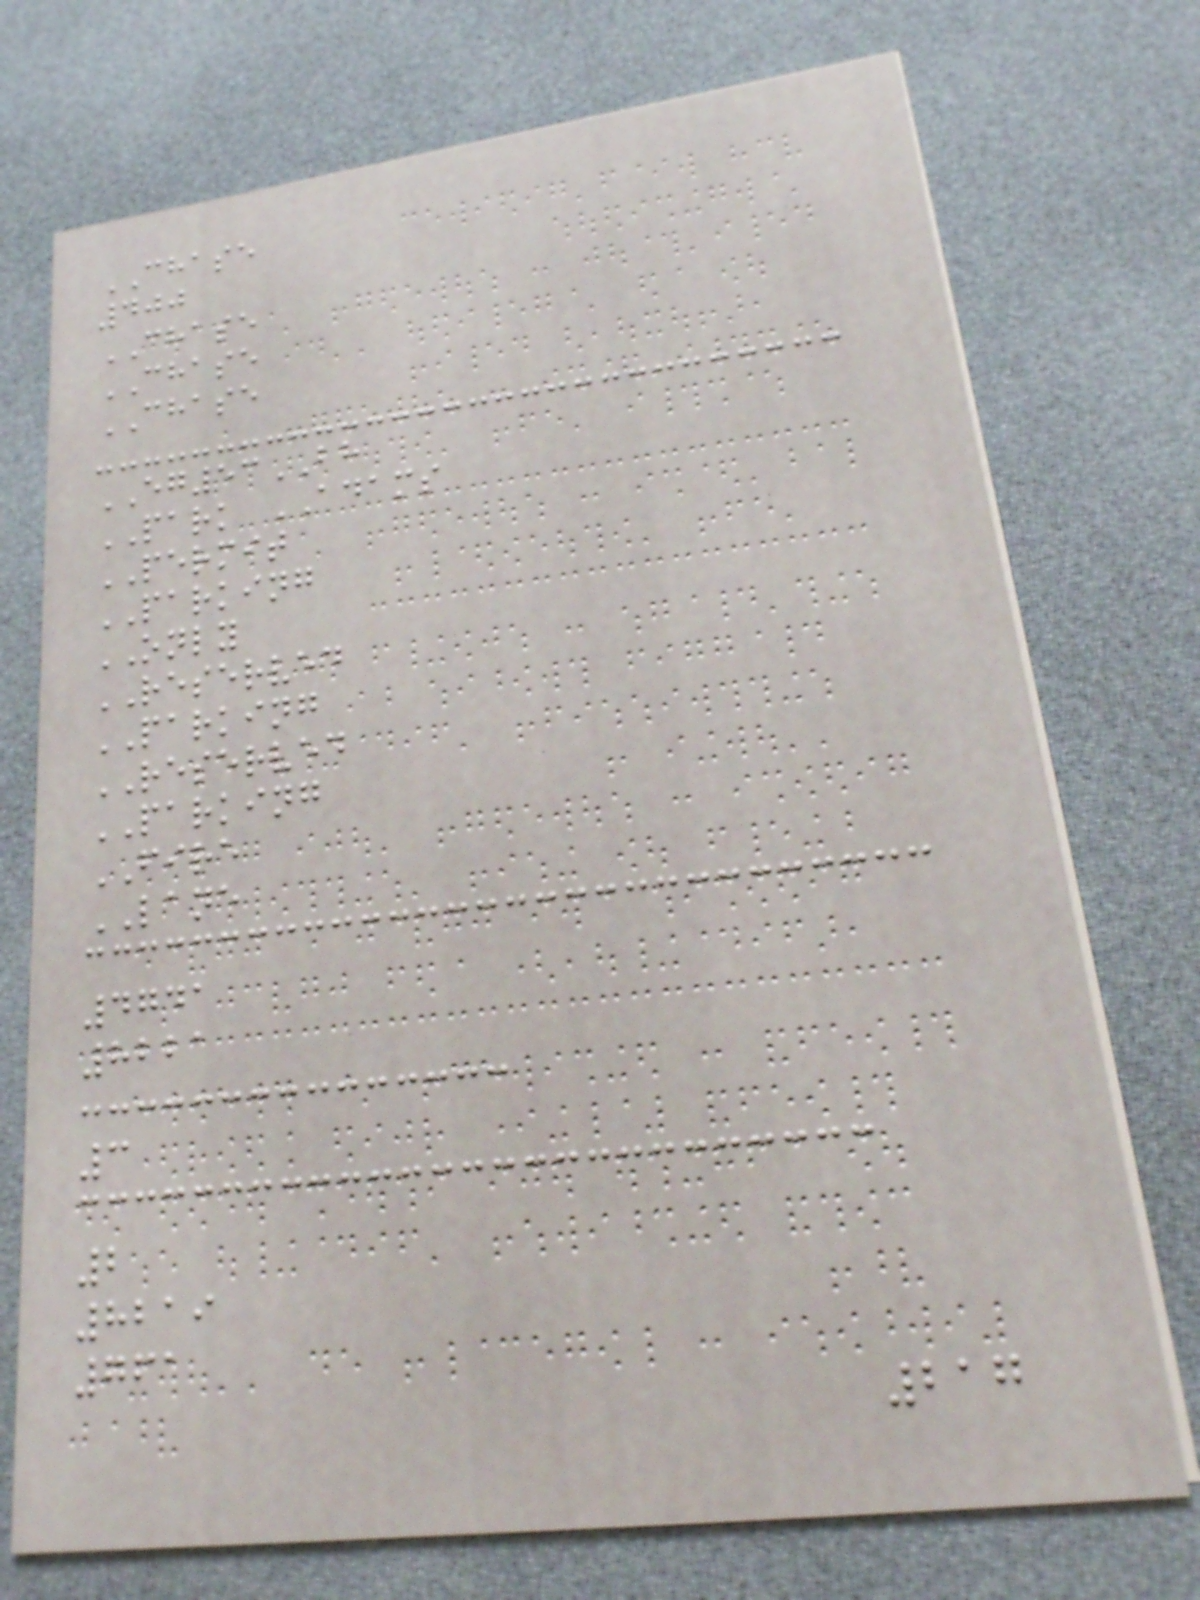CHASE
400
CHASE
CHASE
CHASE
EG53BH
PARK ADAMS
PERMIT
PARKING
ONLY
RESERVED
PARKING
RESERVED
PARKING
FIRE
LANE
4741
8221
3
2
8219
761
217
